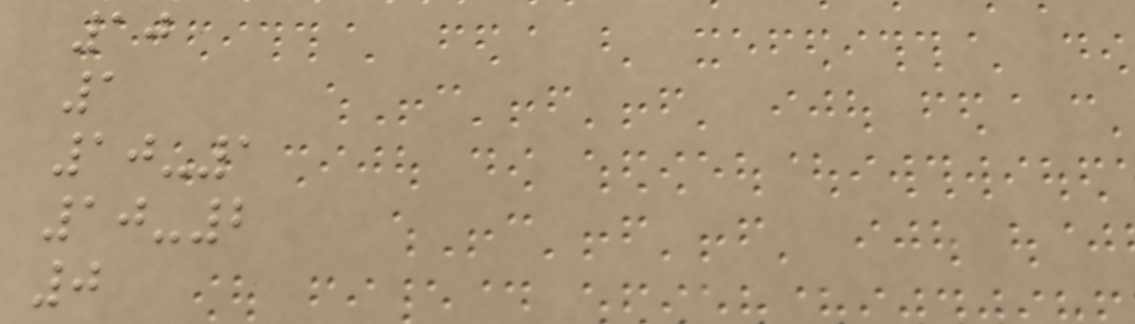10
1
10-1
10-2
0
